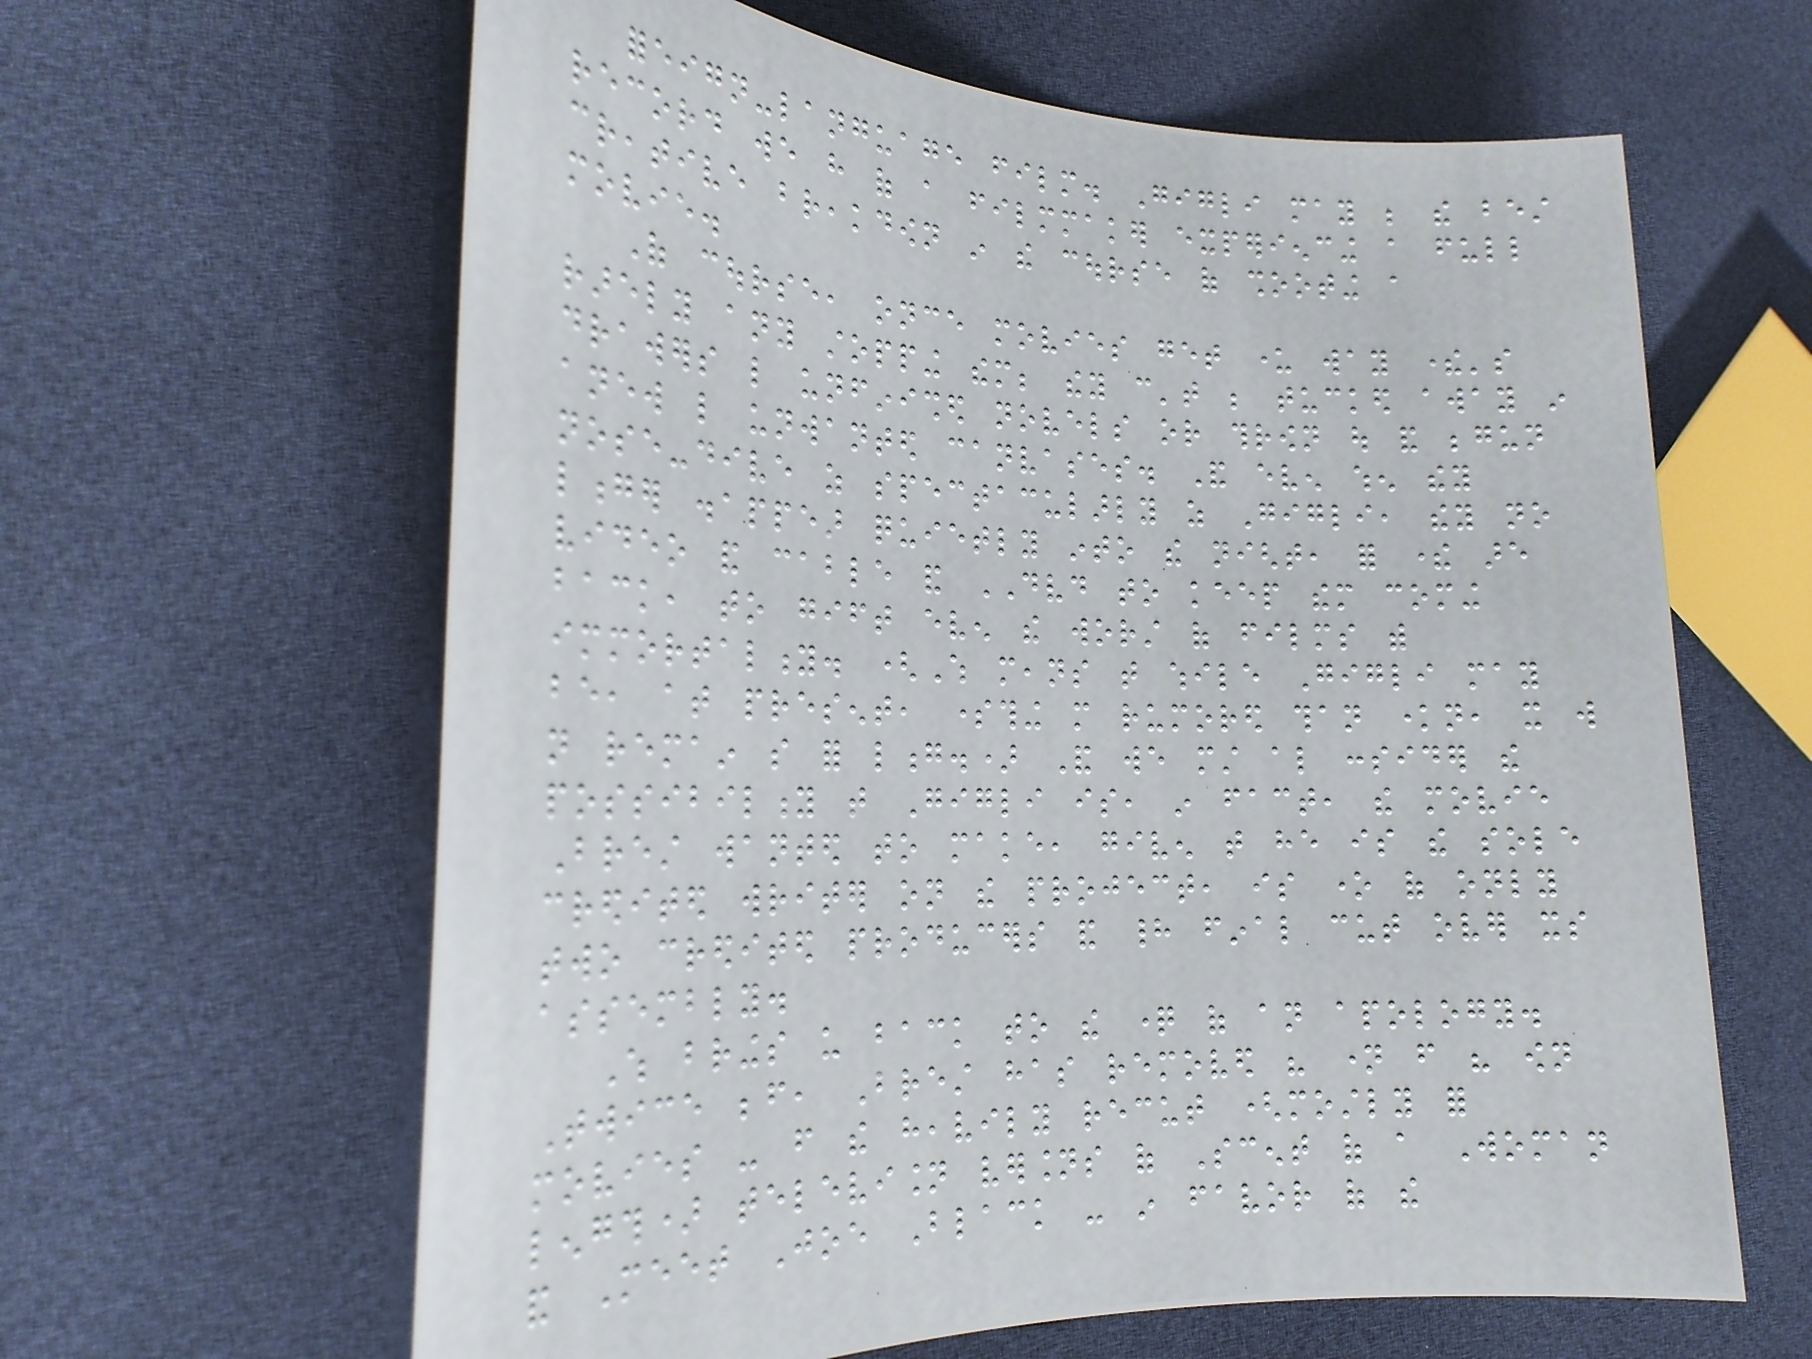foreign-language film. Gigli may be the best
record we have of a filmmaker experiencing a full
creative breakdown in the course of shooting a
movie.
Of course, once movies get under way there's
rarely any stopping them; they can't be tucked away in
drawers like unfinished novels or thrown out and begun
anew like unwanted canvases. And even when they
nose-dive as spectacularly as Gigli, they no
longer disappear quietly into the night, for there are
video and cable and DVD to keep them coming
back, to gift even the worst of films with
immortality. (Which means that while Gigli may
be, at present, something more rumored than known, it will
not remain so for long.) And we must also consider the
possibility that Gigli is, in fact, the movie
Brest wanted to make, given that he is the sole
credited writer on the project, is one of only
two credited producers and had final cut over its
assembly.
Which brings us back to the question of an apology.
Twice before, Brest has removed his name from his own
movies - from the heavily recut (mostly for
length) television versions of Scent of a Woman
and Meet Joe Black - in favor of the
